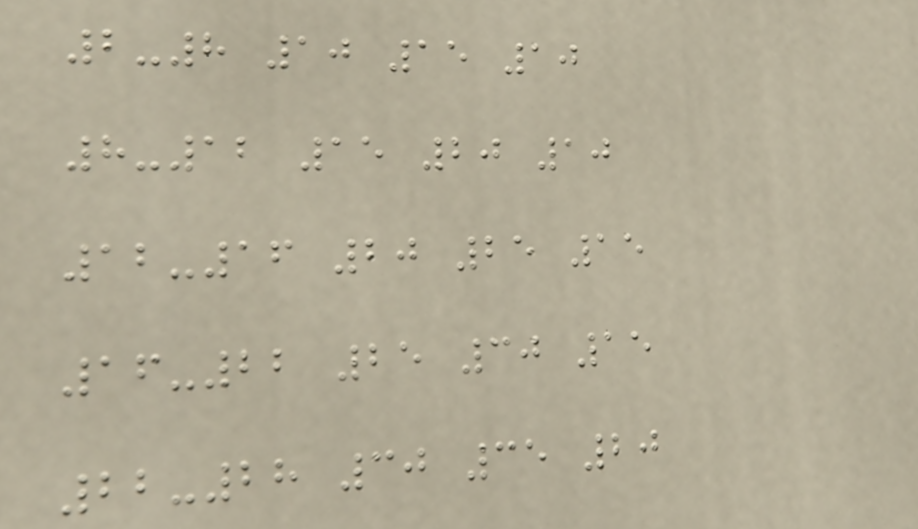2-8 10 15 10
8-12 15 20 10
12-16 20 25 15
16-22 25 30 15
22-28 30 35 20
